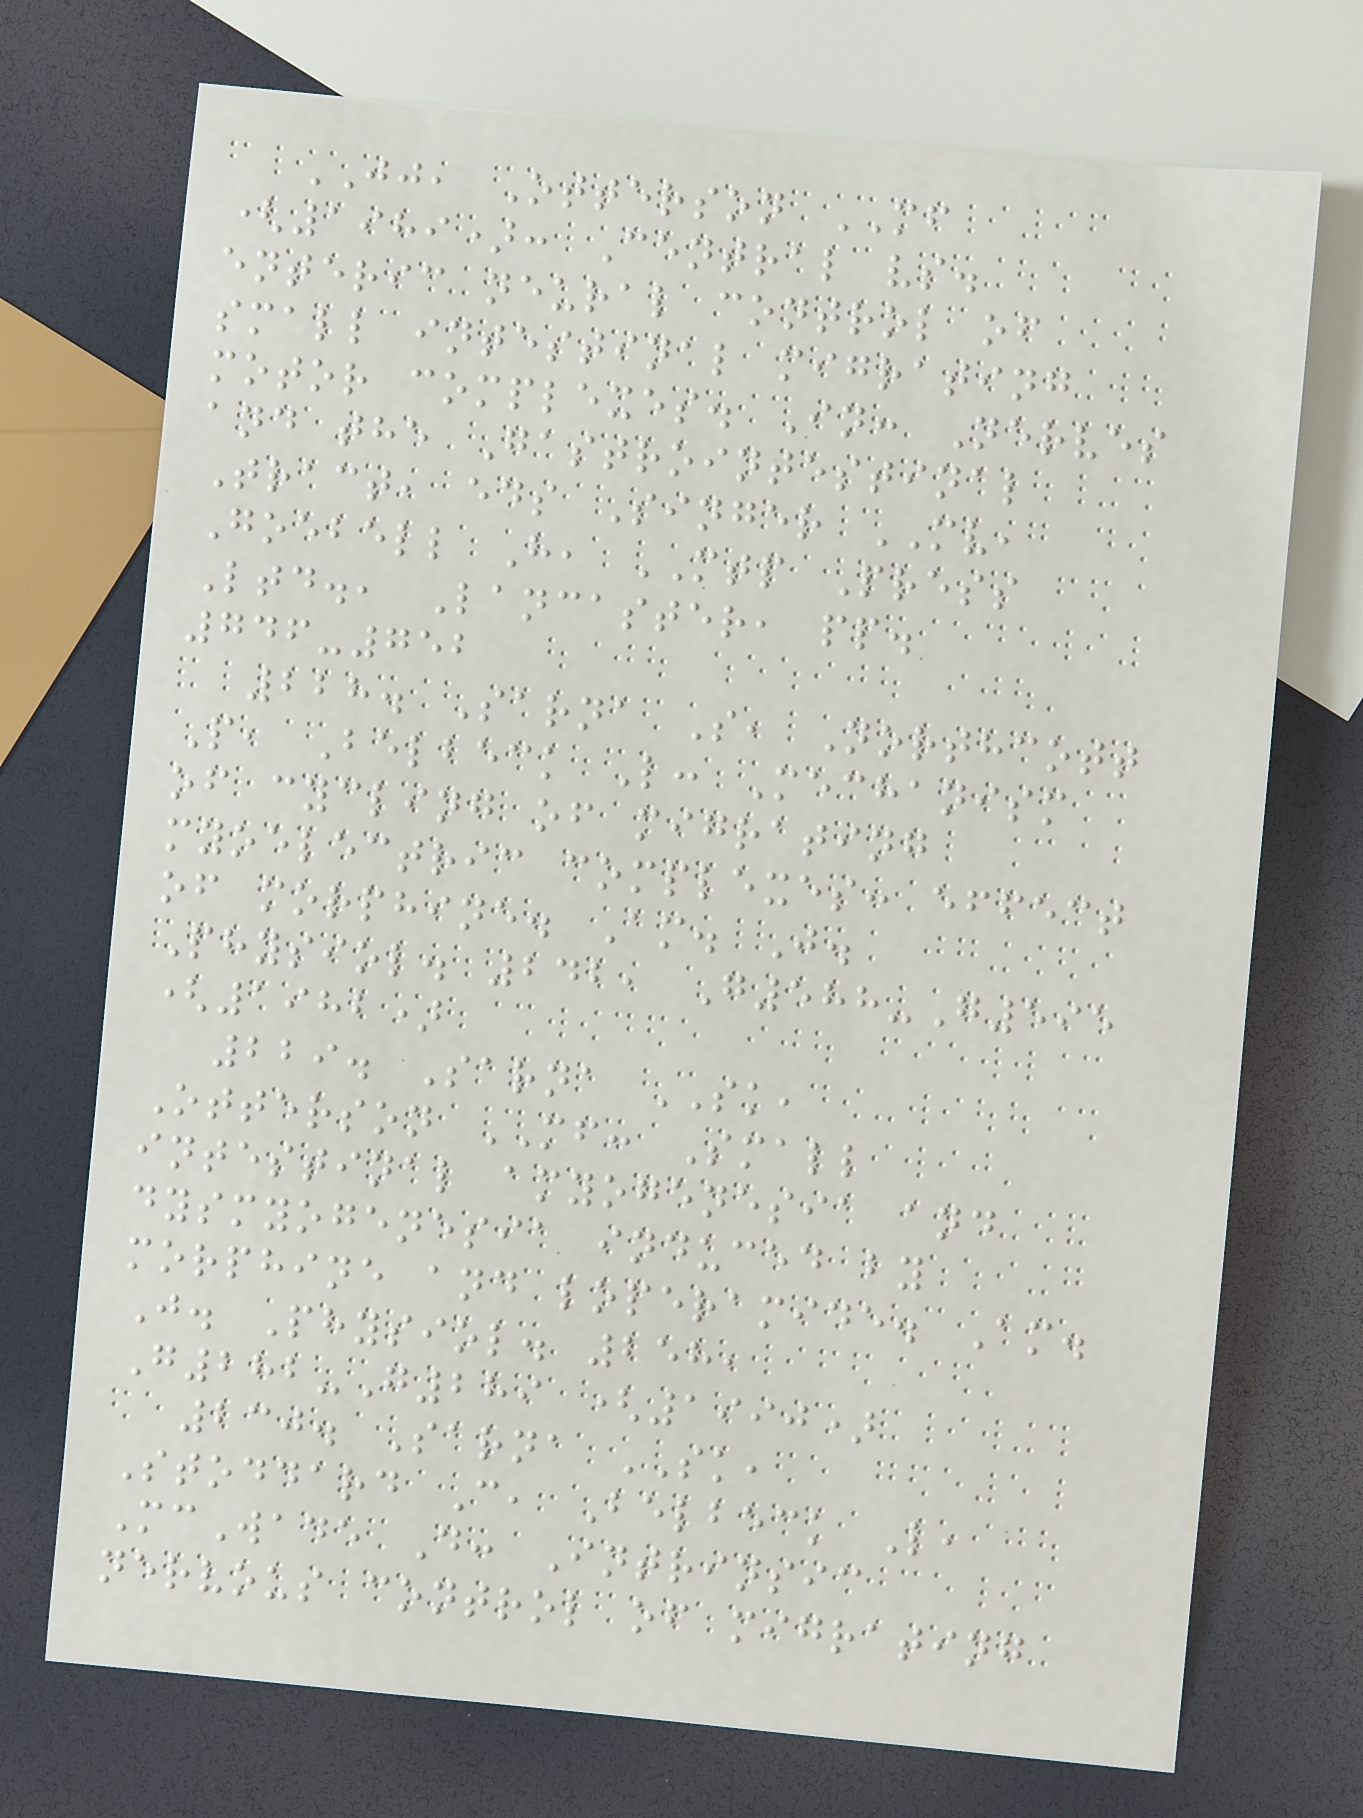JJ, Otterson MF
(1989): Central vs.
enteric neural control of
small intestinal migrating
motor complexes. In: Nerves
and the Gastrointestinal
Tract, eds Singer MV,
Goebell H, MTP Press
Ltd., Lancaster, pp.
746-752
228. Sarna S, Northcott
P, Belbeck L: Mechanism
of cycling of migrating
myoelectric complexes: effect
of morphine. Am. J.
Physiol. 242, G588-G595
(1982)
229. Sarna SK,
Otterson MF: Small
intestinal amyogenesia and
dysmyogenesia induced by
morphine and loperamide. Am.
J. Physiol. 258,
G282-G289 (1990)
230. Sarna SK,
Stoddard C, Belbeck L,
McWade D: Intrinsic
nervous control of migrating
